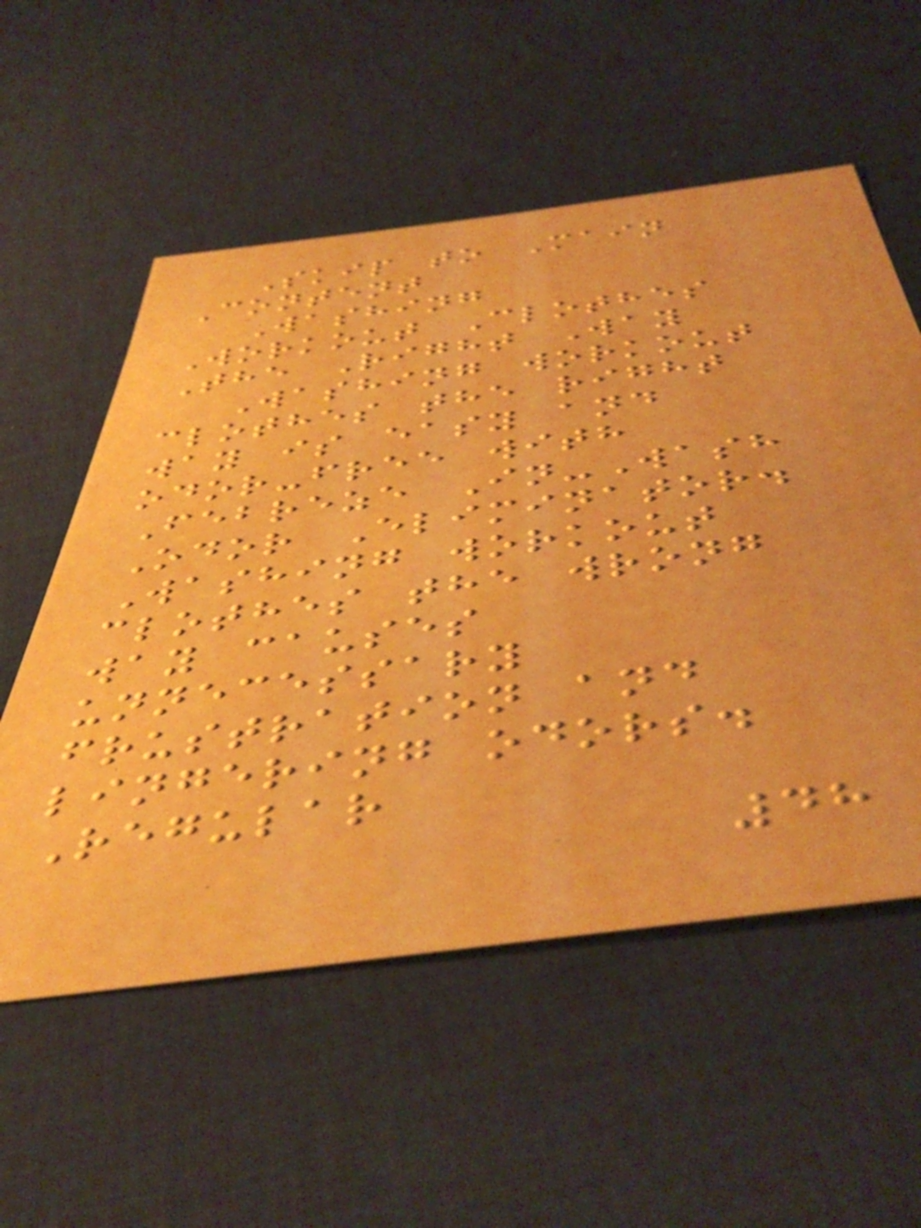Skip to Main
Content
Washing
Workout Clothes
The Right Way
Washing workout
clothes the right
way is easy and
odor-free with
Febreze In-Wash
Odor Eliminator.
Washing workout
clothes the wrong
way causes
unnecessary
frustration and
lingering odors.
Regular
48
